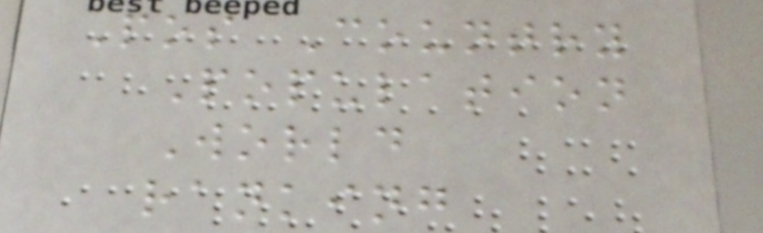Pos Country
Population
World
ranking
